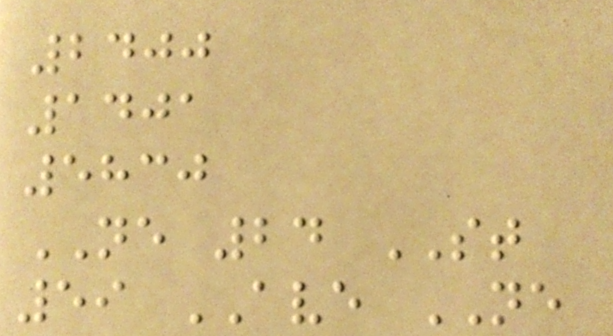2400
1401
5830
NE 24 ST
59 AVE NE
